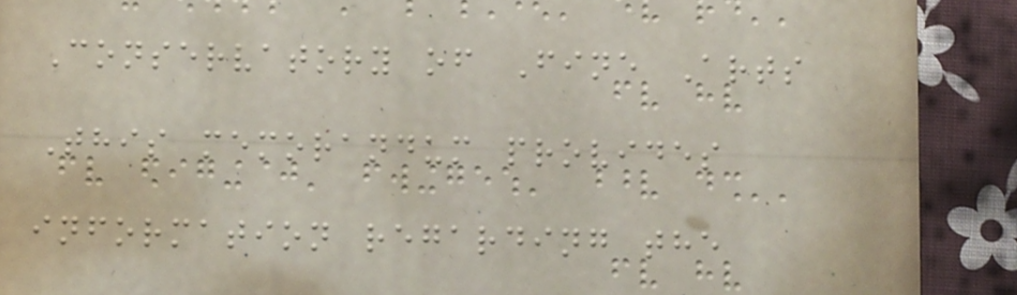Conservatory of Fine Arts
This memorandum provides
information regarding the
